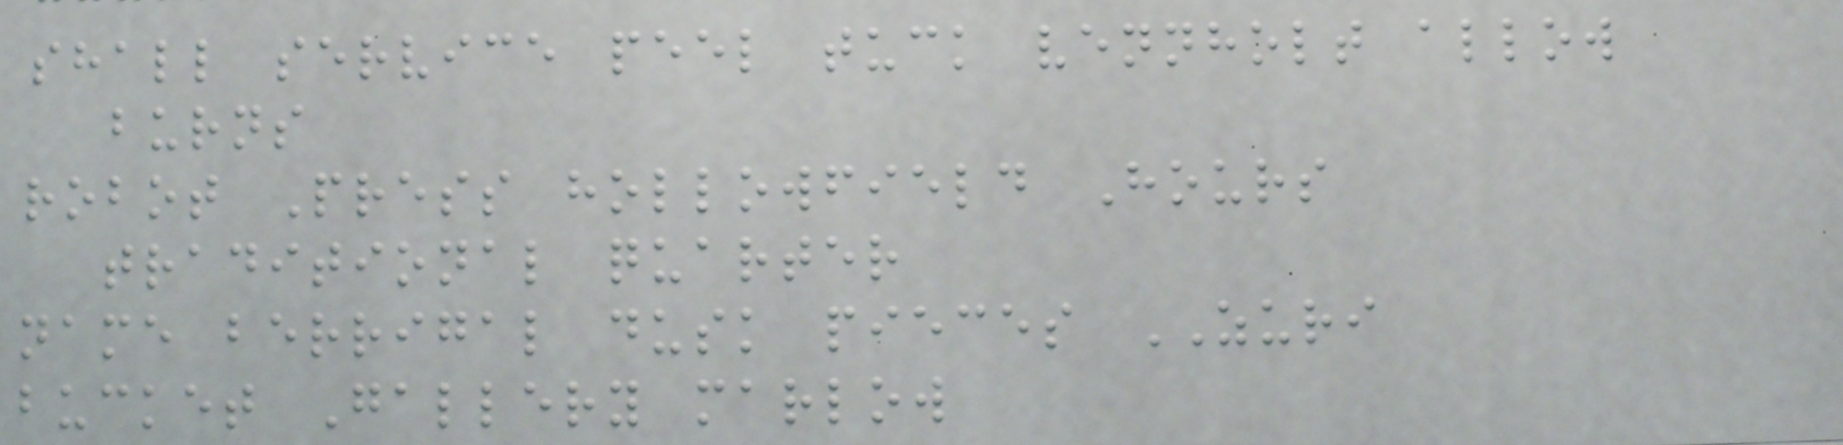shall service peel tuck vennholt allow
burns
robot Press hollowfield Hours
traditional quarter
name berrigal dusk pieces ZURI
bucket Gallery marlow
